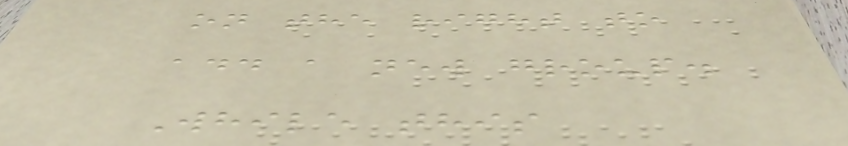on the right to
add a new group.
While this
